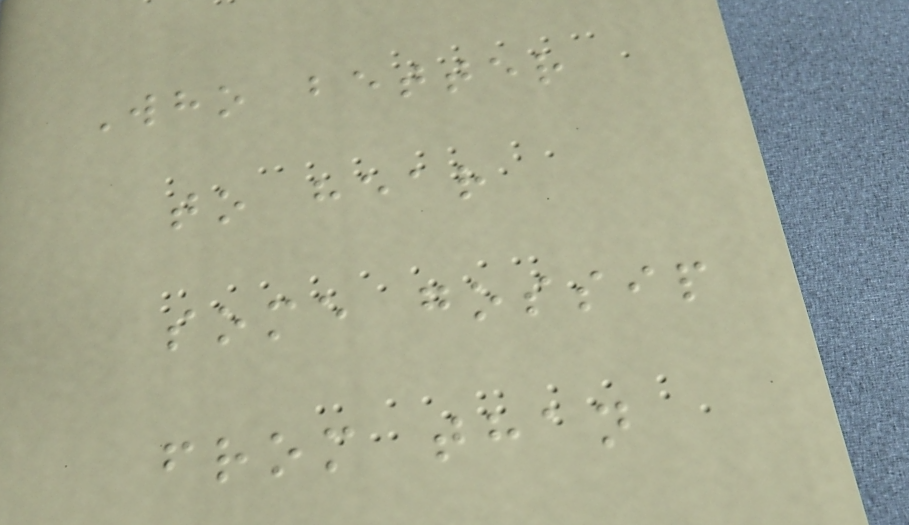Who better
to hear
some gossip
from than
